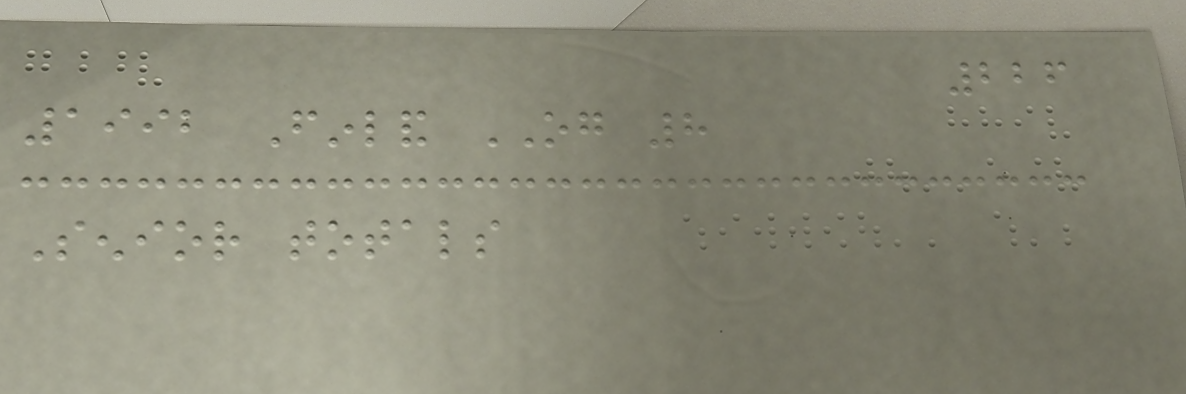226
1992 Finland OG 8
Senior totals
